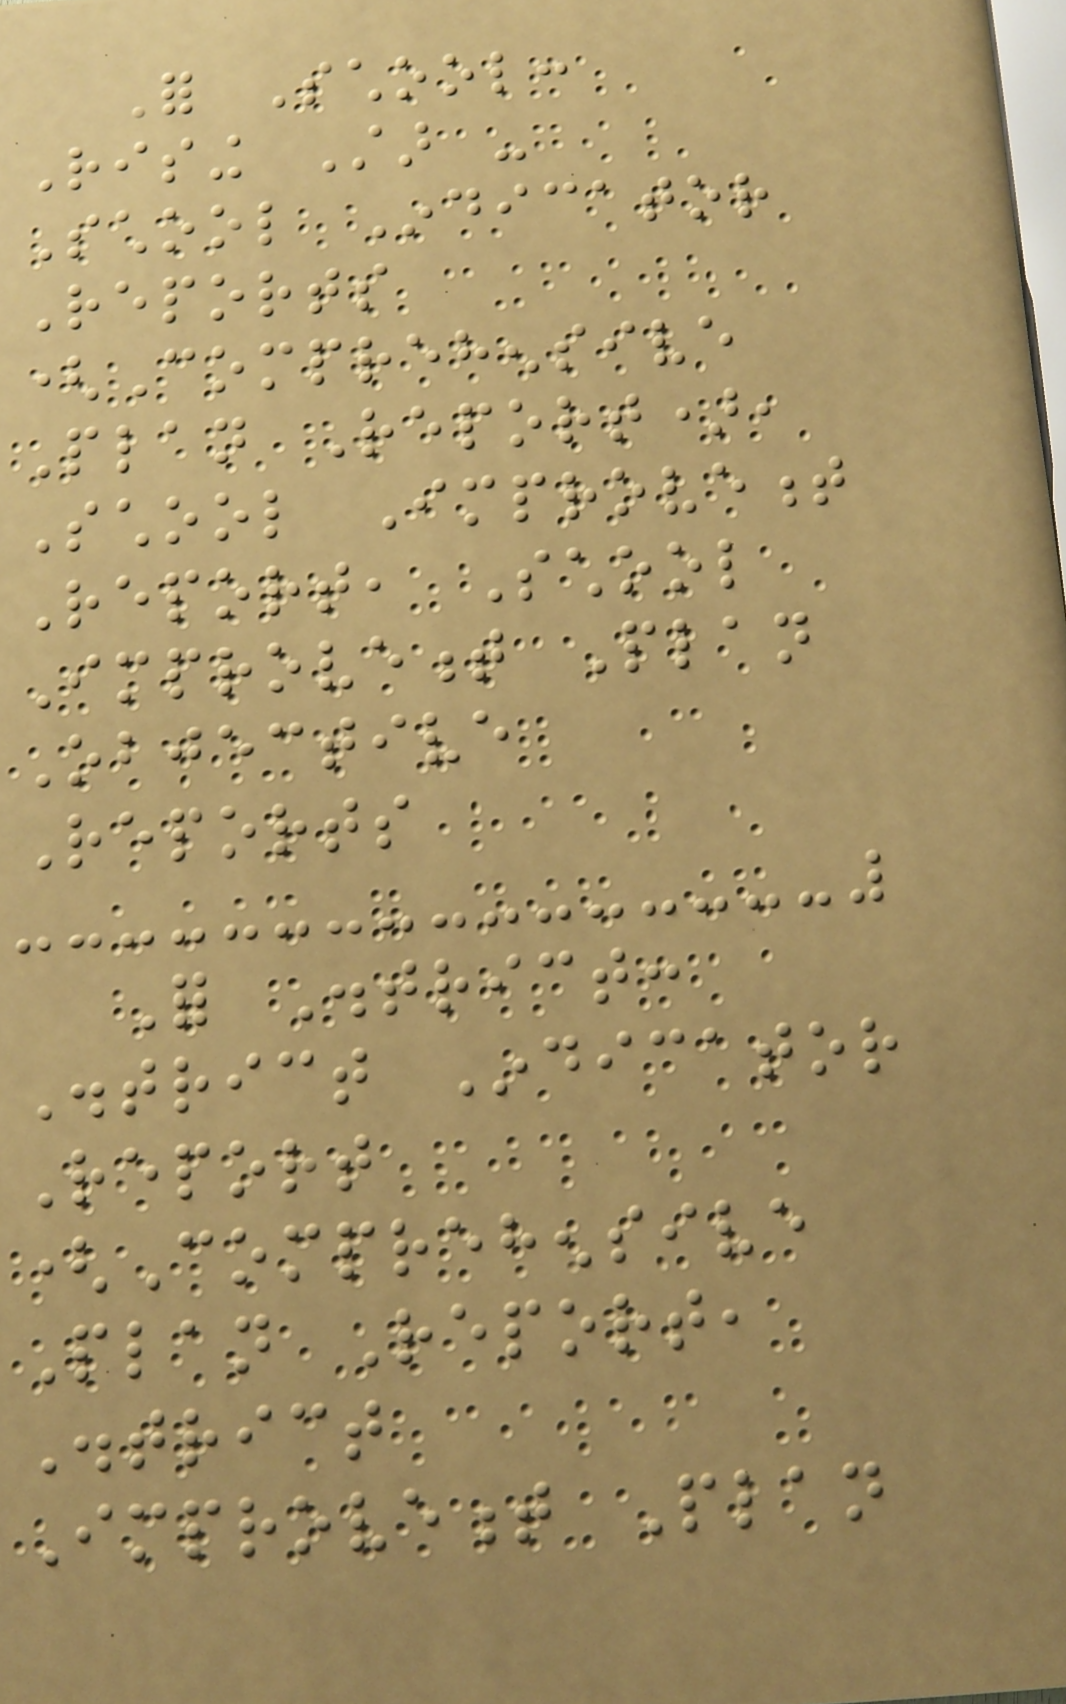For School:
Rising Star -
School Indicator
Reports
(Comprehensive
Plan Report),
School Improvement
Report, School
Improvement Plan
Objective
Reports
For District:
District Indicator
Report
(Comprehensive
Plan Report,
District
Improvement Plan
